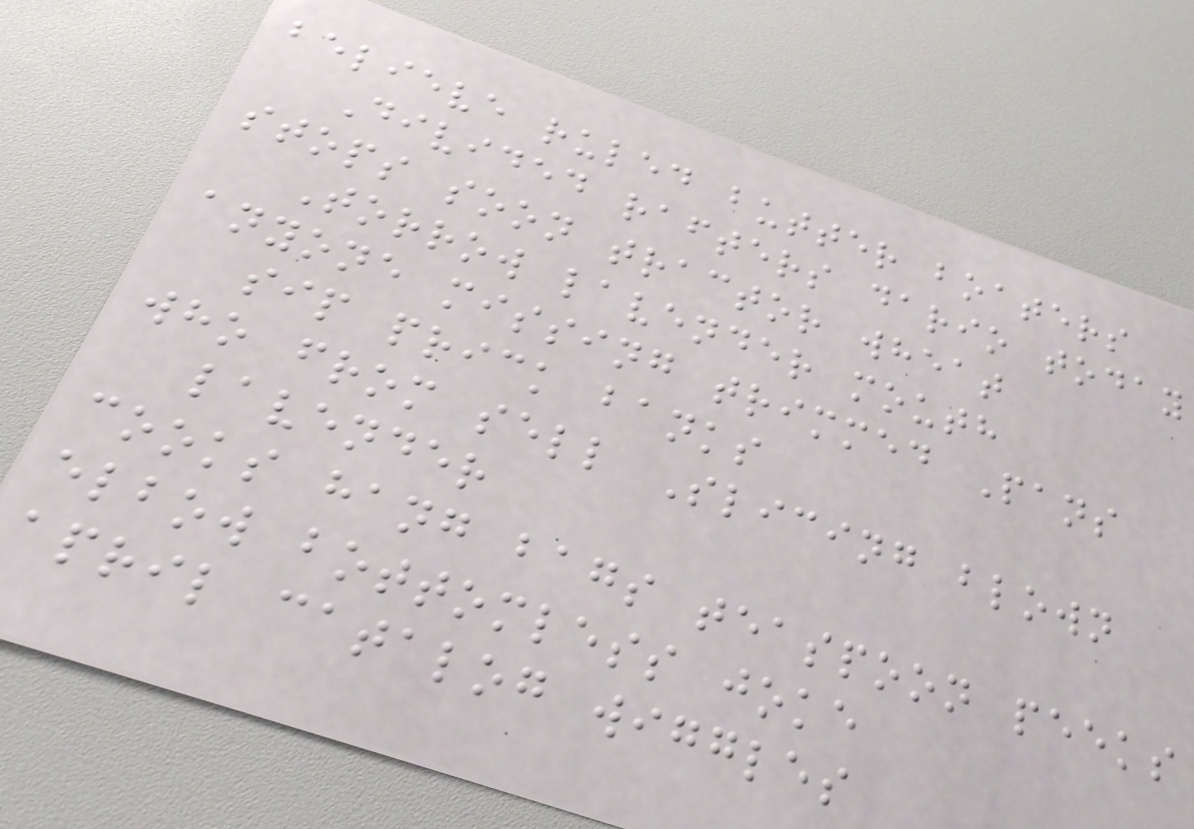believe ruled butter boaters
Divided rafters dario today
stops soon tractor wheat
Torrow lavender mouth
anyone missing trimmed Pans
sip prick banks
who from sell Slicing blown
lavender
cooks hang bags teaspoon peeks
elbow bottomless joke
april catalog wiggles
